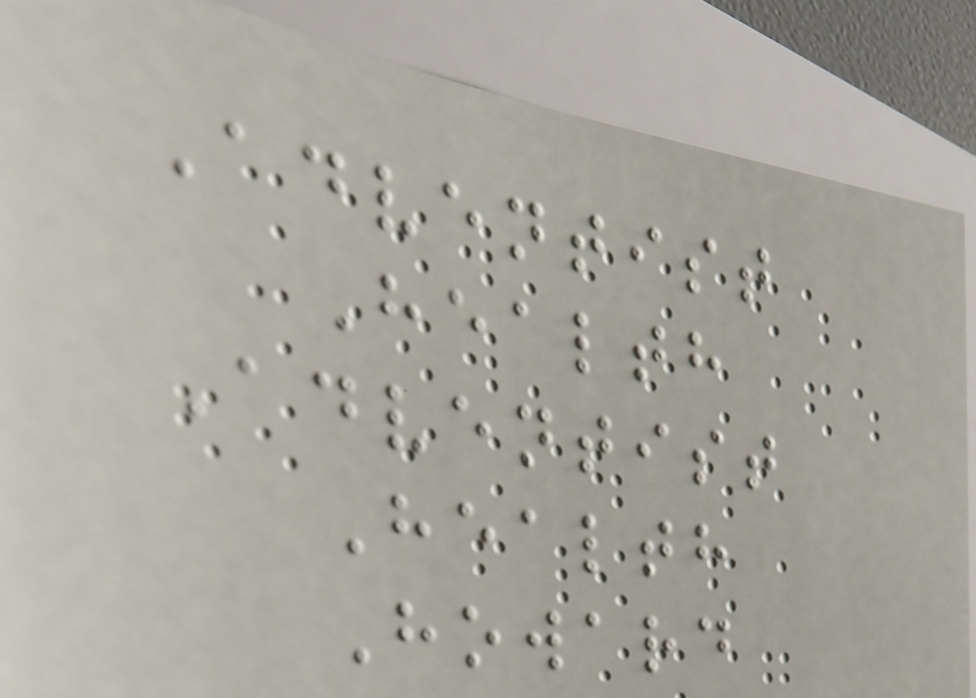Adventist
Health
Adventist
Health
Howard
